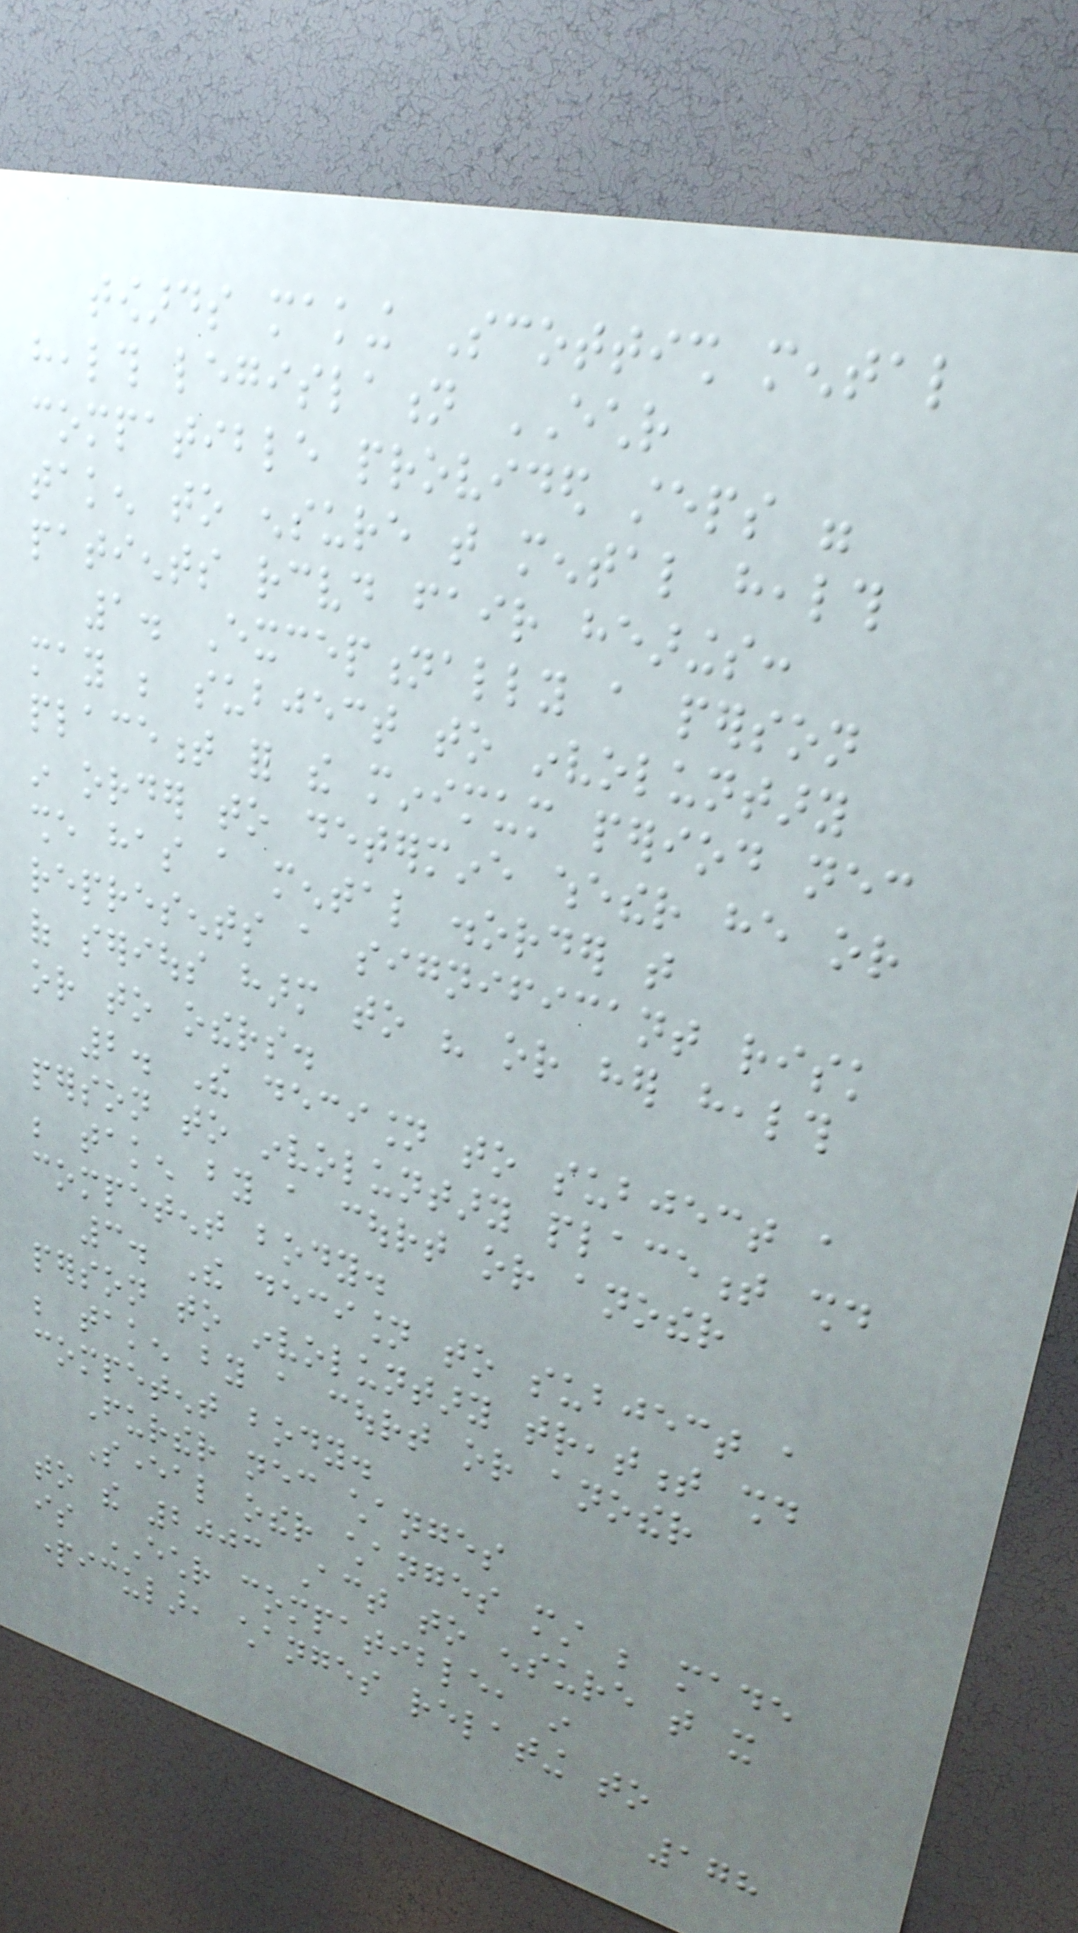towards making Scottish mental
health legislation ECHR
compatible provided steps were
taken to ensure that mental health
patients received fair hearings:
1. Exceptionally a person
may be subject to involuntary
placement for the minimum period necessary
in order to determine whether he or
she has a mental disorder that
represents a significant risk
of serious harm to his or her health
or to others.
2. The decision to subject a
person to involuntary placement should
be taken by a court or another
competent body.
3. The decision to subject a
person to involuntary treatment should
be taken by a court or another
competent body.
Further necessary changes
Several other changes must be made
to the 2003 Act to ensure that it
is ECHR compatible, in
particular, changes relating to
178
